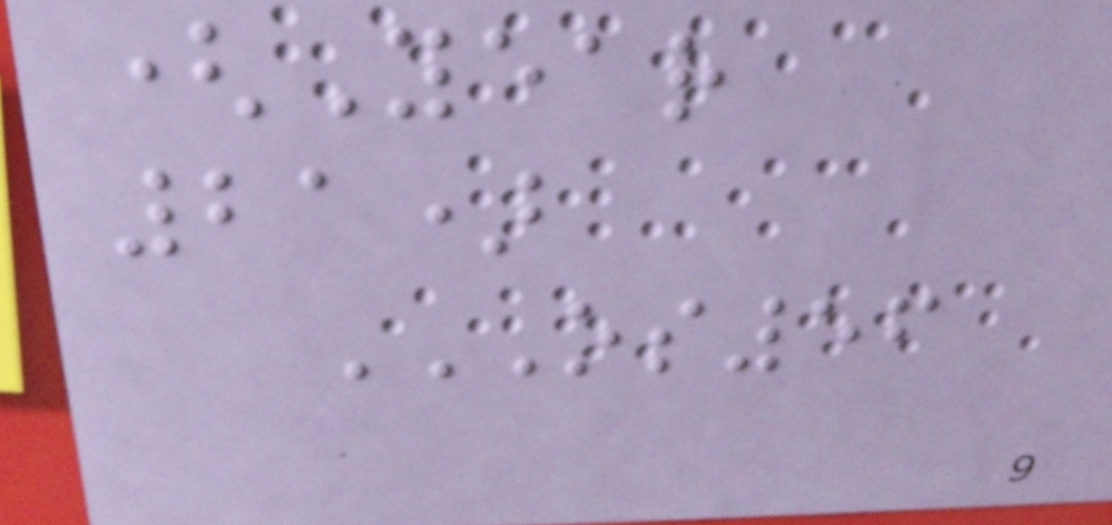(Year
21)
OS56
